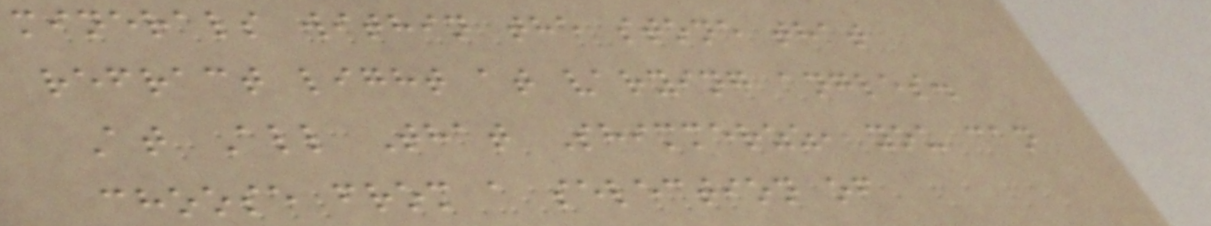minerals within the stone that
refract light at varying angles.
At All That Shimmerzz, you can
choose from a selection of
